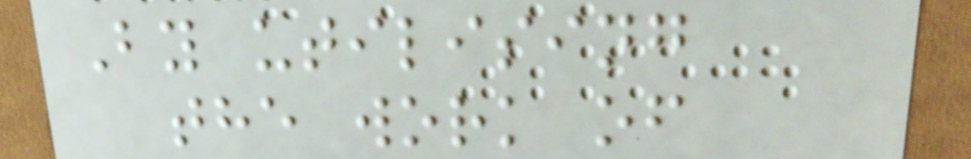By utilising
the work of
